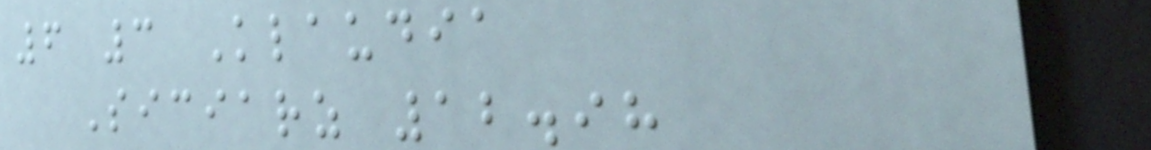6 3 Klaudia
Siciarz 12.98
